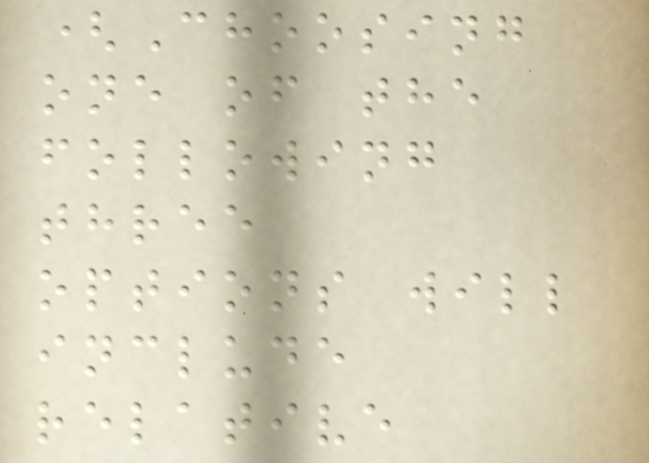(Choosing
one of the
following
three
options will
include
relative
